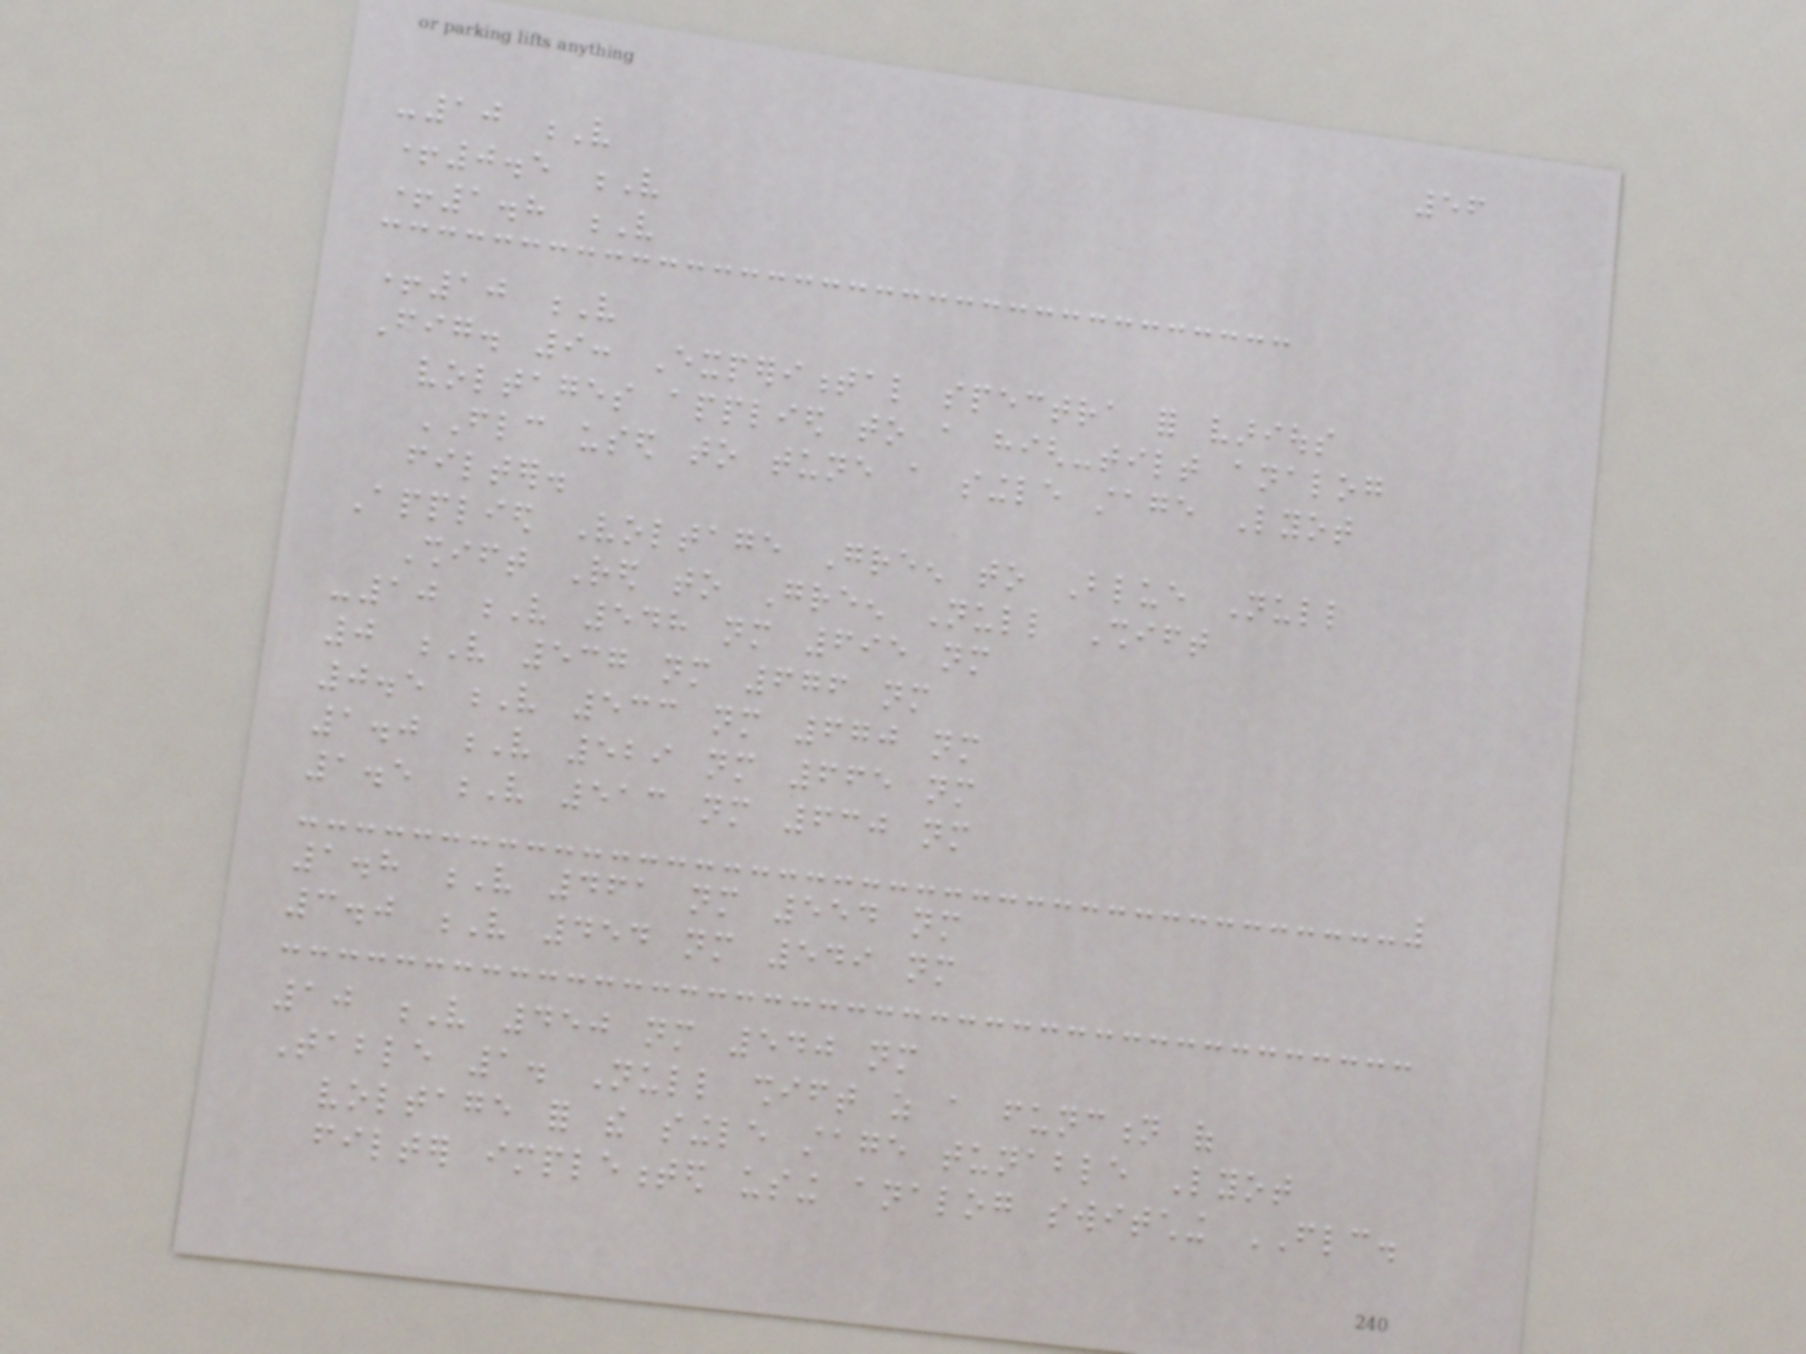56
-10 V
+0.5 V
+1.8 V
+10 V
Fig. 9: Experimental spectra for various
voltages applied to a high-tilt analog
FLC used to tune a single stage Lyot
filter.
Applied Voltage Green to Blue Null
Shift Red to Green Null Shift
-10 V 548 nm 695 nm
0 V 537 nm 676 nm
0.5 V 533 nm 670 nm
1.0 V 529 nm 665 nm
1.5 V 513 nm 630 nm
1.8 V 461 nm 554 nm
3.0 V 454 nm 549 nm
10 V 450 nm 540 nm
Table 1. Null shift as a function of
voltage for the single stage tunable Lyot
filter implemented using analog switching FLC.
